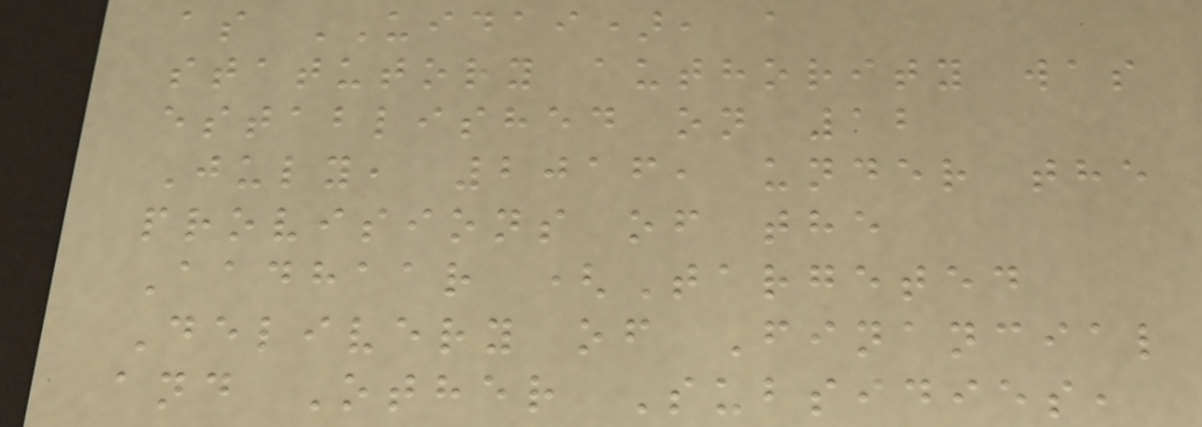as UIDAI), a
statutory authority was
established on 12
July, 2016, under the
provisions of the
Aadhaar (Targeted
Delivery of Financial
and Other Subsidies,
